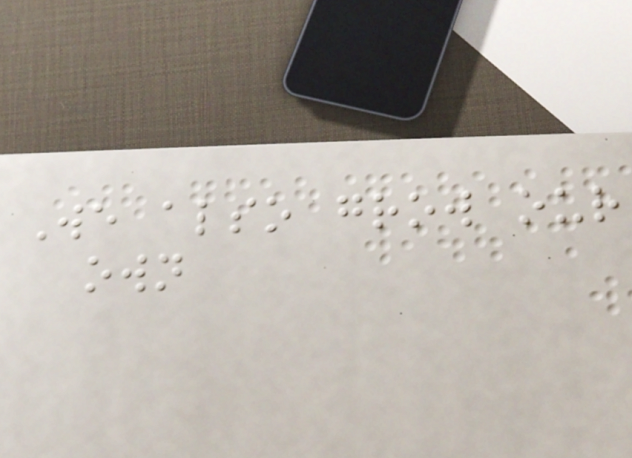We also grow our
own
